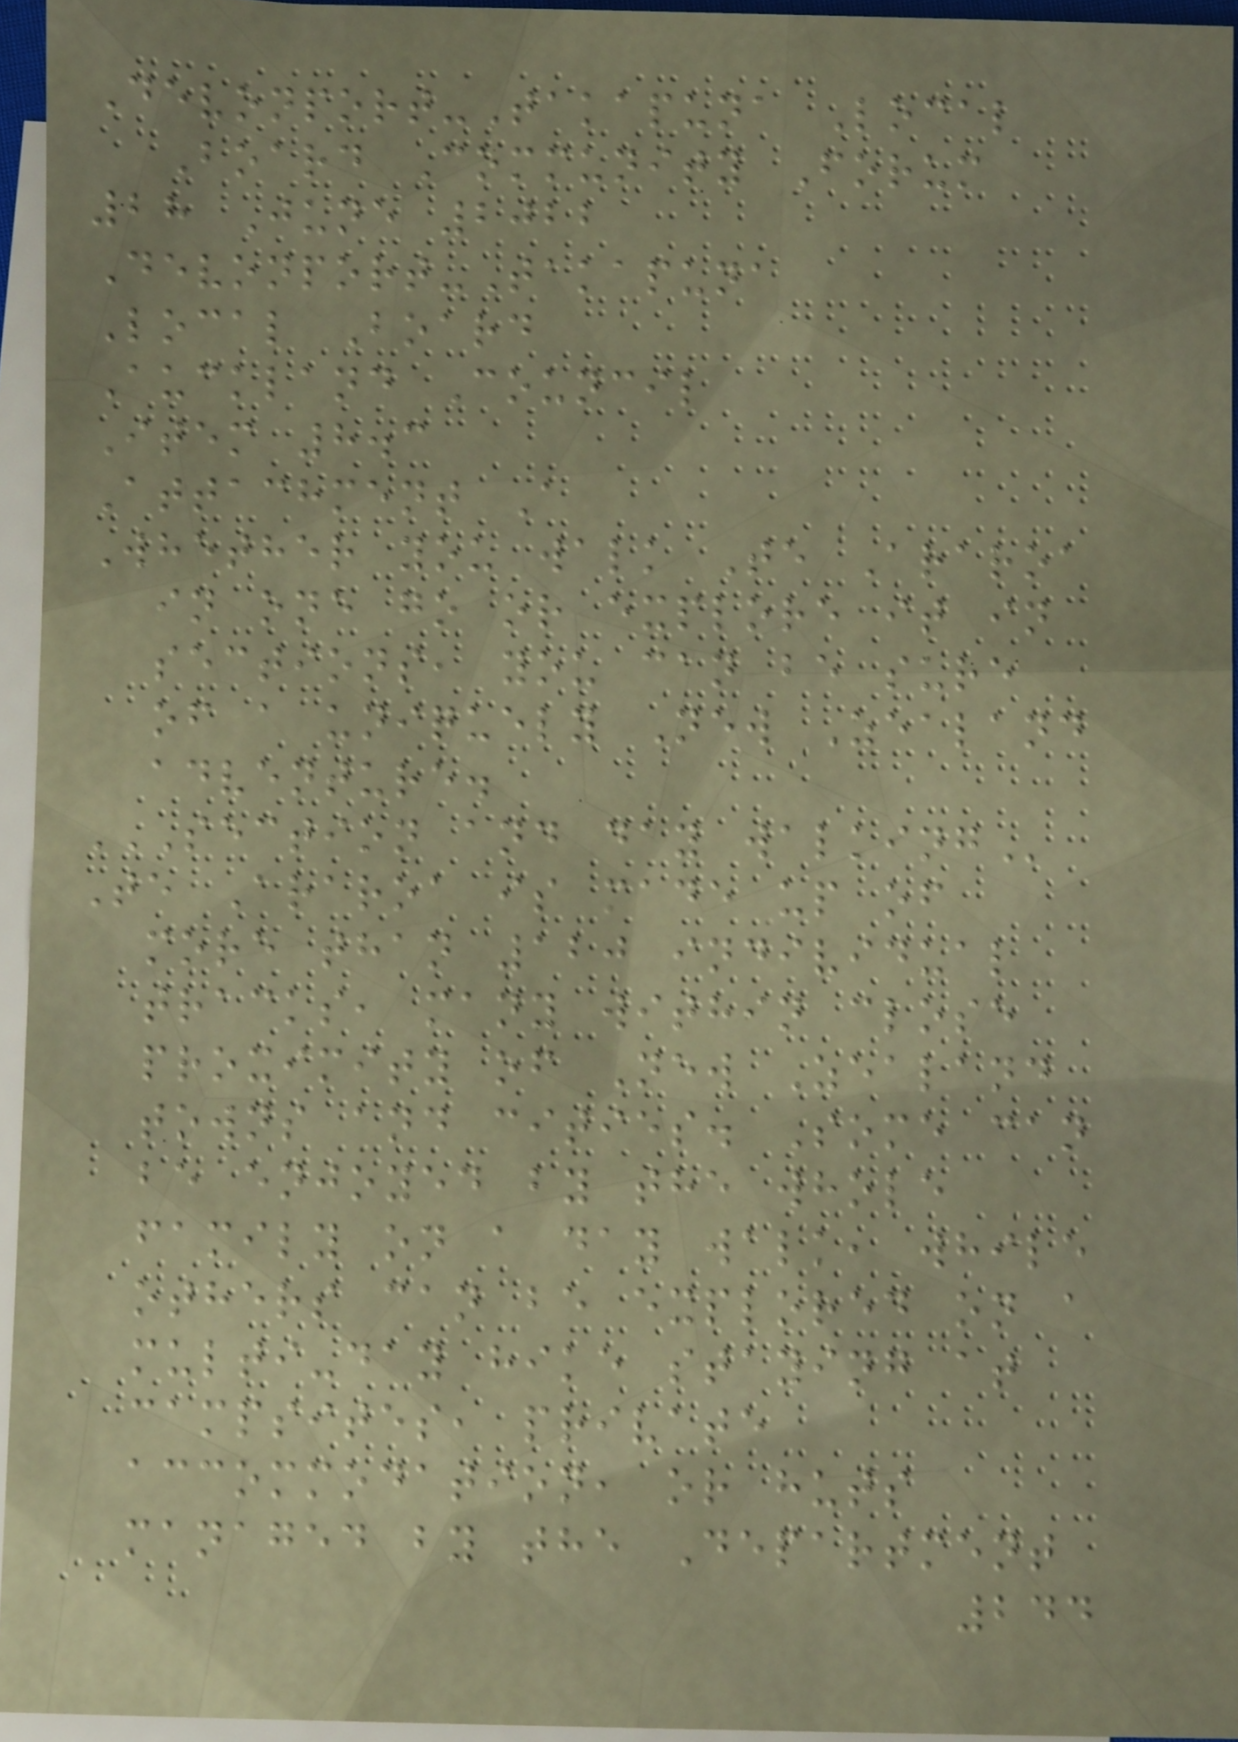Devonport-Takapuna Local
Board Community Forum
28 June 2022
Devonport-Takapuna
Local Board
Auckland Council
Item 8.3
Attachment A
Whether you walk Te Araroa
in one go or explore it in
sections, you can be sure
of a uniquely New Zealand
adventure.
SECTION AND DAY WALKING
Te Araroa is made up of
more than 120 individual
tracks, many within close
proximity of New Zealand
towns and cities. Some can
be enjoyed by the whole
family on a day walk, while
others can be explored on a
multi-day hike staying at
campsites, private
accommodation, or huts
managed by the Department
244
